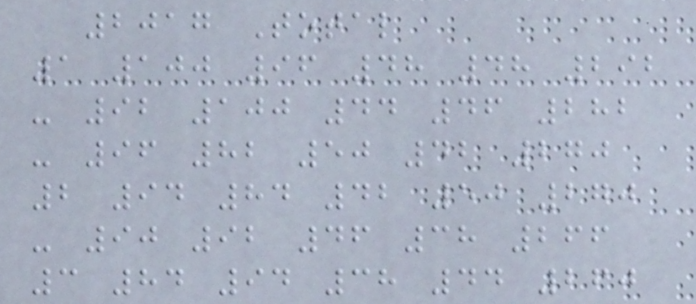2017 Total
1 100 96 48 48 292
- 92 100 44 46 282
- 96 82 50 42 270
2 94 84 42 50 270
- 90 92 46 38 266
3 84 94 38 44 260
